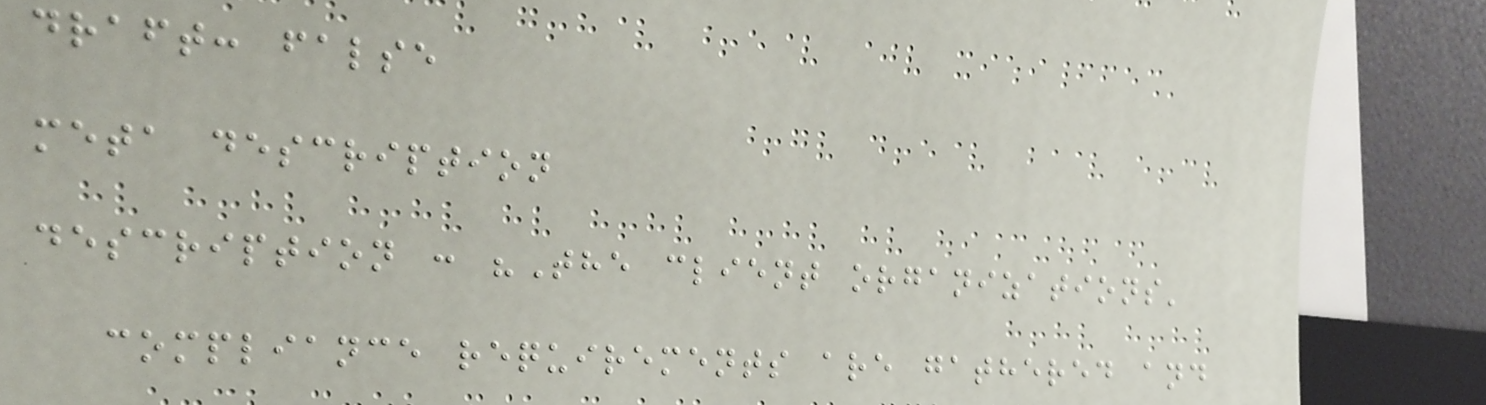draft: false
meta description
description : "The client organizations'
compliance requirements are gathered and
